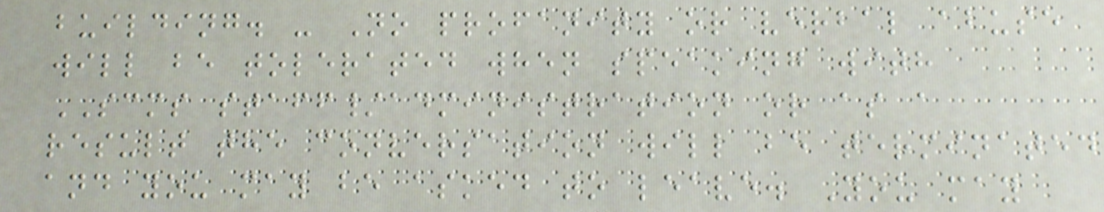building. - No profanity or verbal abuse
will be tolerated when speaking with
SCMS staff/administration or as a
result the conversation will be terminated
and you may be asked to leave. You may
